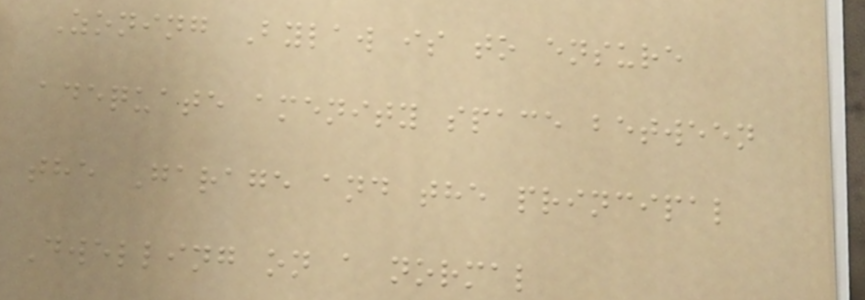Zoning Bylaw is to ensure
adequate amenity space between
the Garage and the principal
Dwelling on a normal
